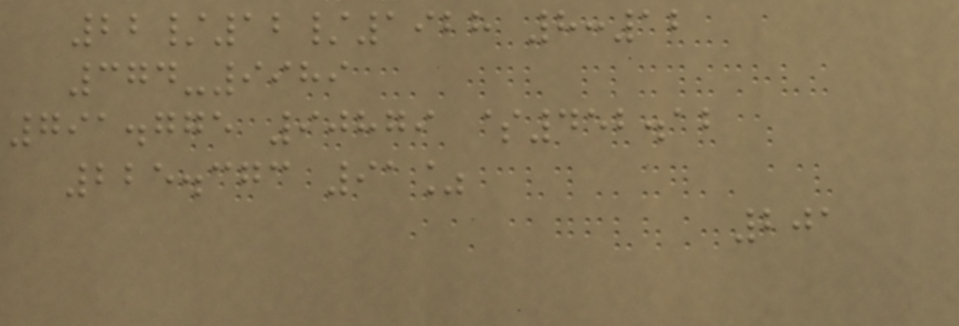22/12/1928 8:12
374-9989
791.775 90879 $452.12
225.373 91%
201
